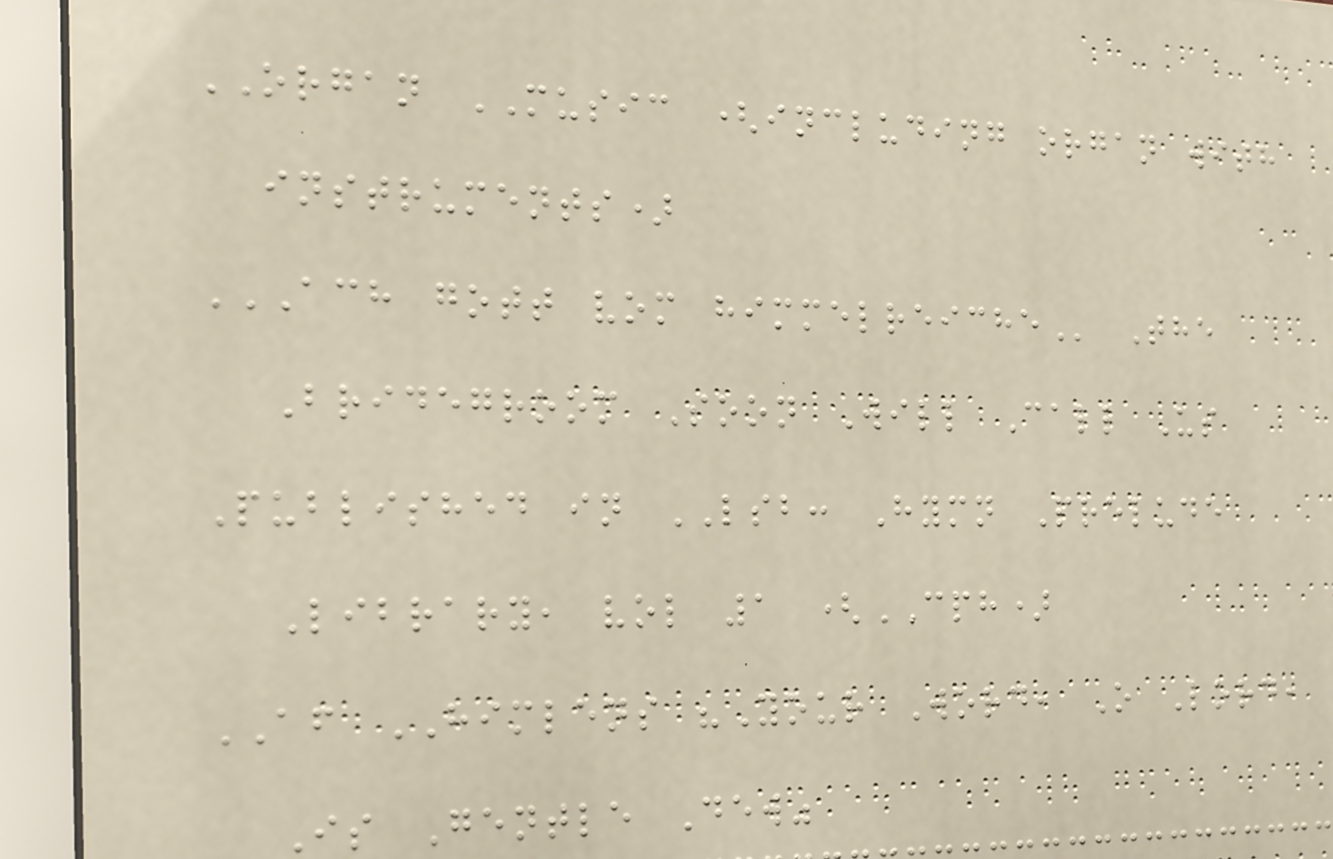ORGAN MUSIC (including organ with
instruments)
ACH GOTT VOM HIMMELREICHE The
Bridegroom Soon Will Call Us
Published in LSB: Hymn Prelude
Library, vol 1 (CPH)
AF HIMLENS "Your Word, O Lord,
Is Gentle Dew"
